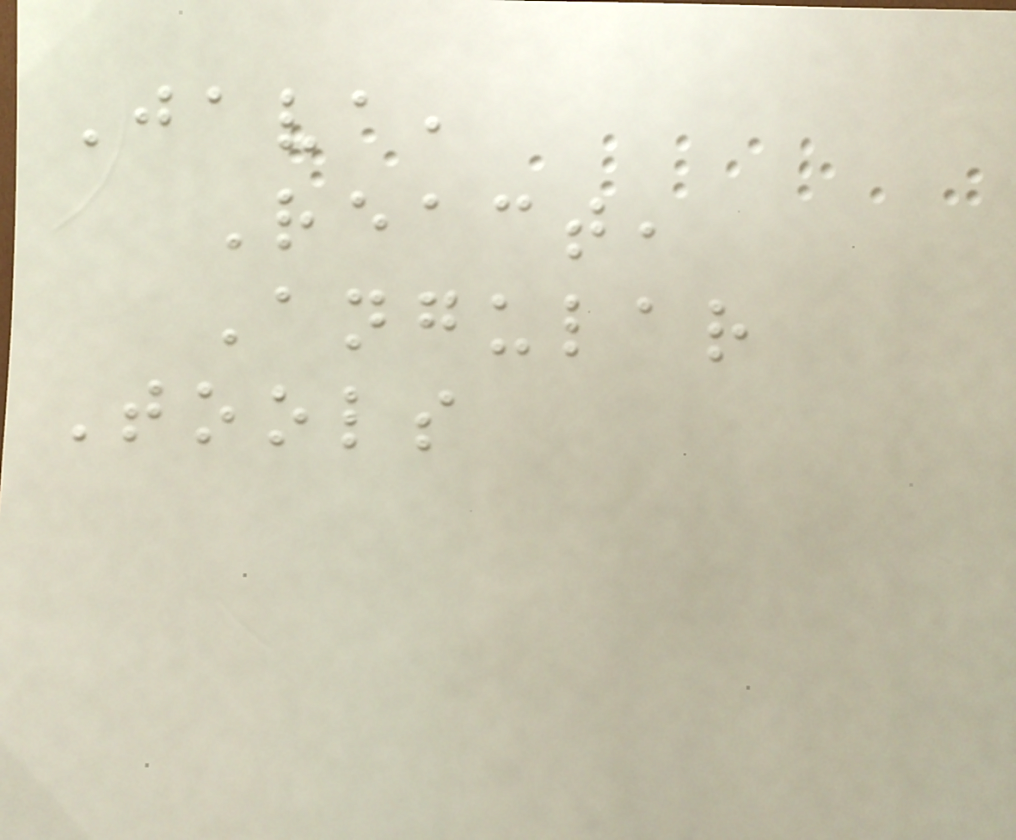Java,
React,
Angular
Tools
